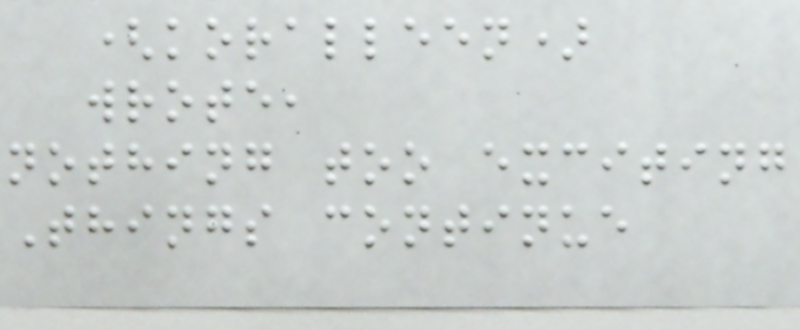(koralleen)
wrote,
nothing too exciting
Things continue
